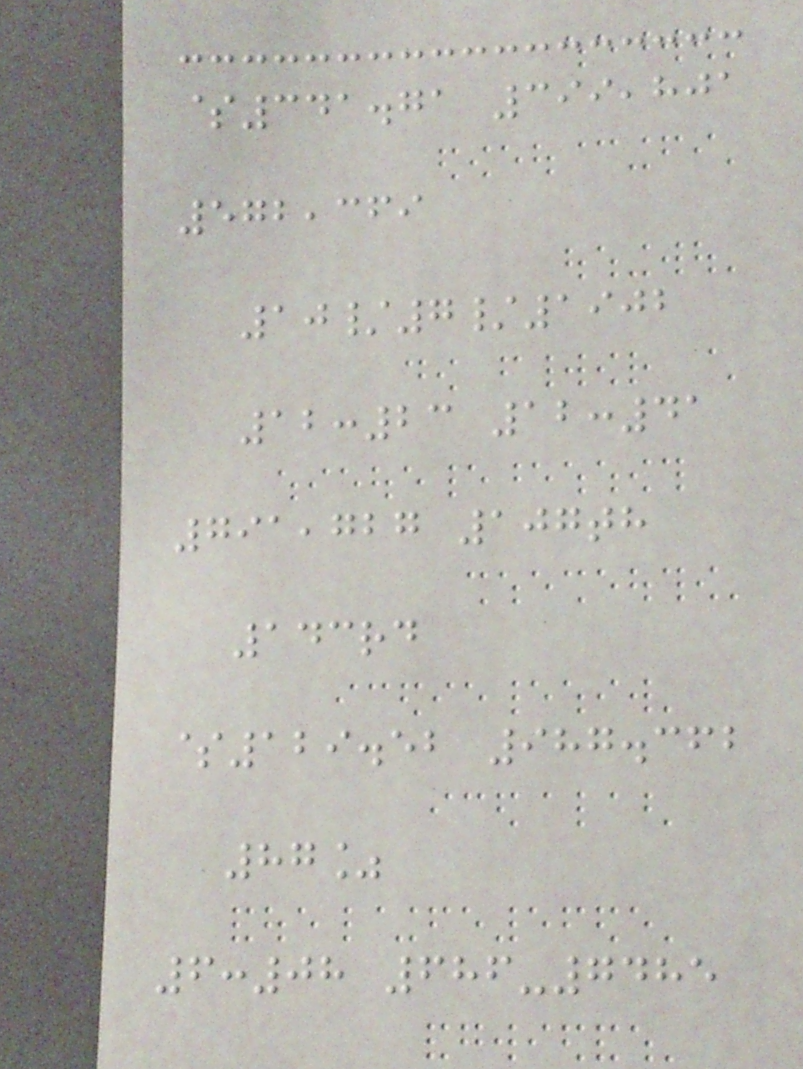$341.71 399,801
572,369
10/7/1902
12:23 12:41
791,727 107th
143rd
$129.52 987.362
87%
6:08 686-7485
